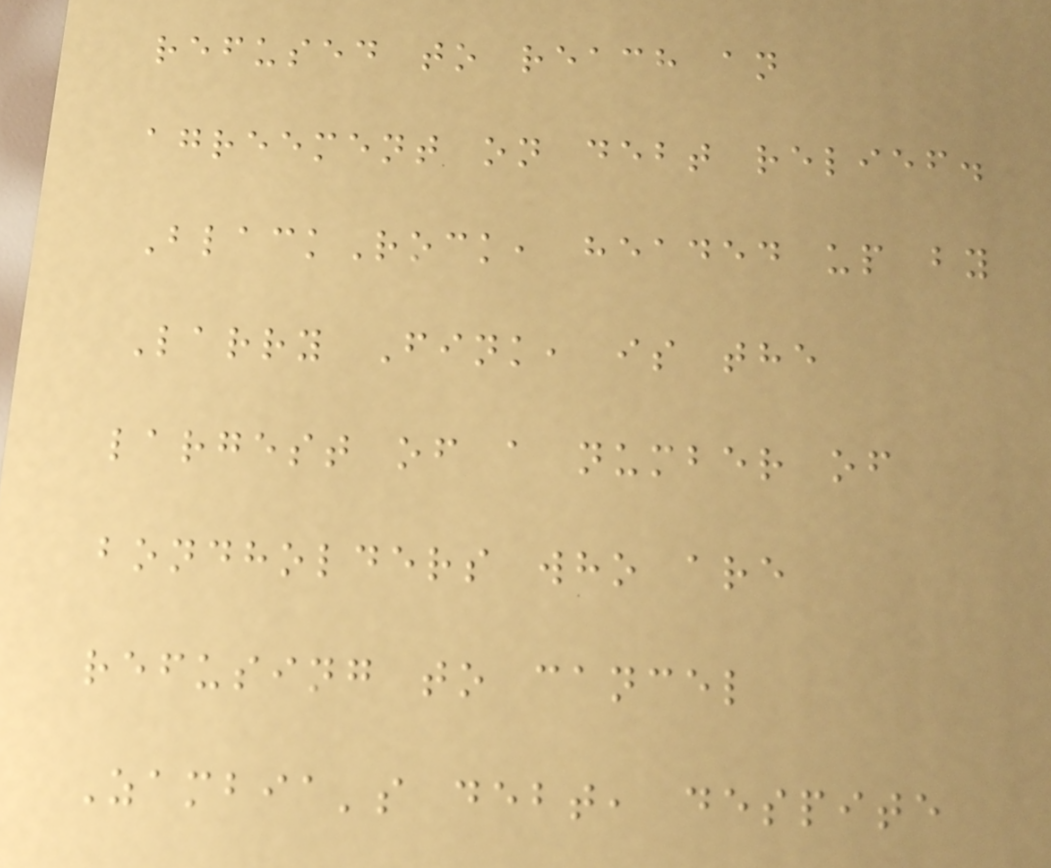refused to reach an
agreement on debt relief.
BlackRock, headed up by
Larry Fink, is the
largest of a number of
bondholders who are
refusing to cancel
Zambia's debt, despite
